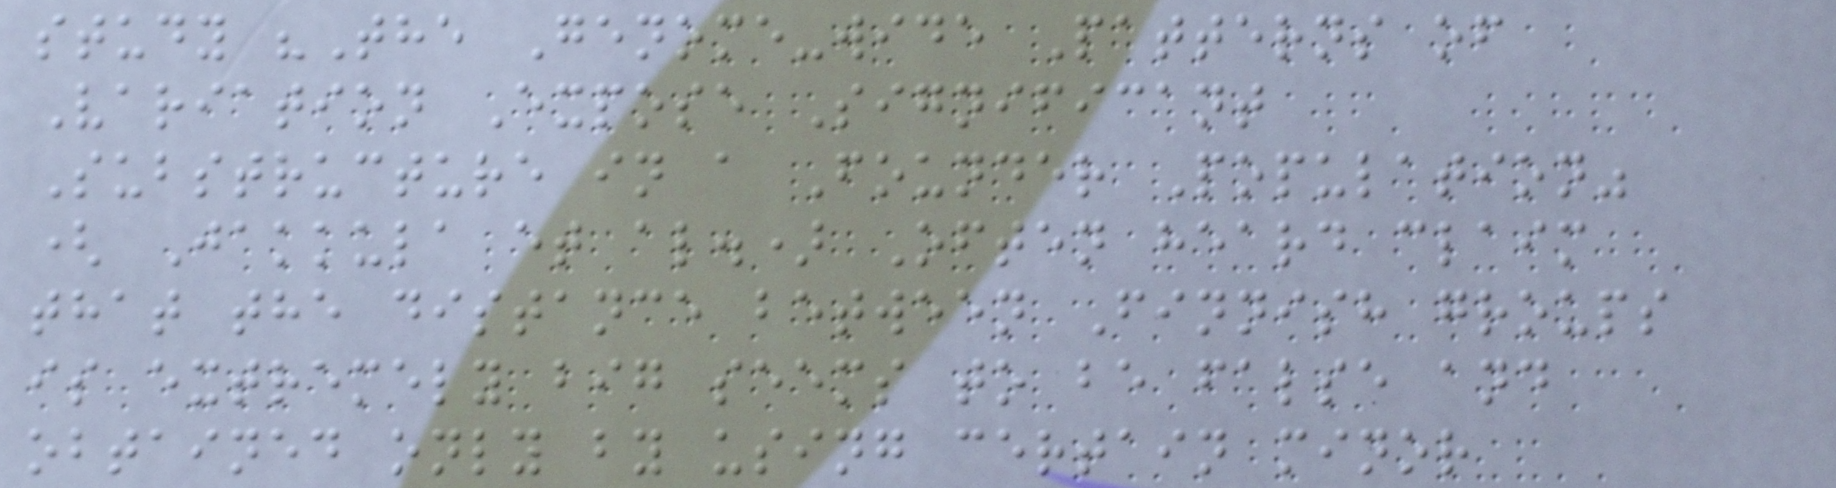study "The Genome-wide Patterns of
Variation Expose Significant
Substructure in a Founder Population"
( Jakkula et al.) Often heard claim
that the distance between Finnish groups
is extremely big seems to be false and
obtained only by using certain minor
